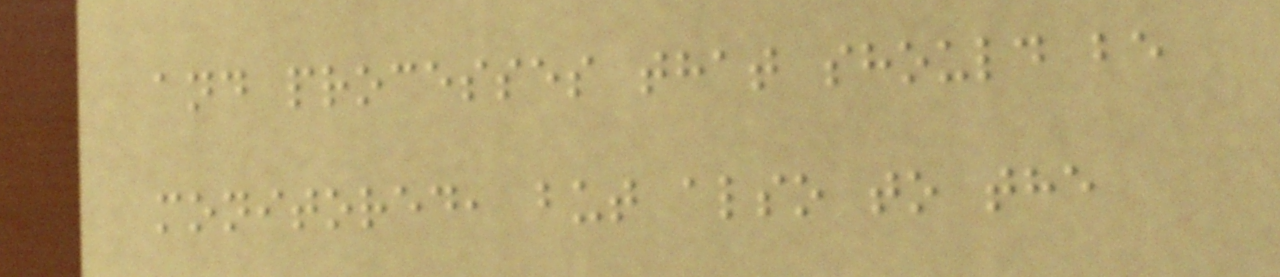and processes that should be
monitored, but also to the
